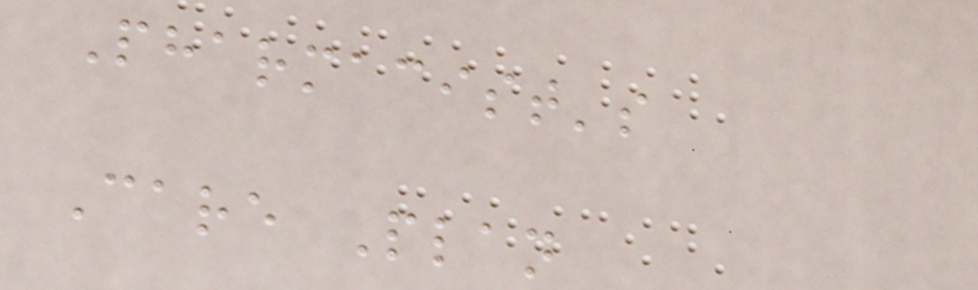Pharmacist's
Care Plan
